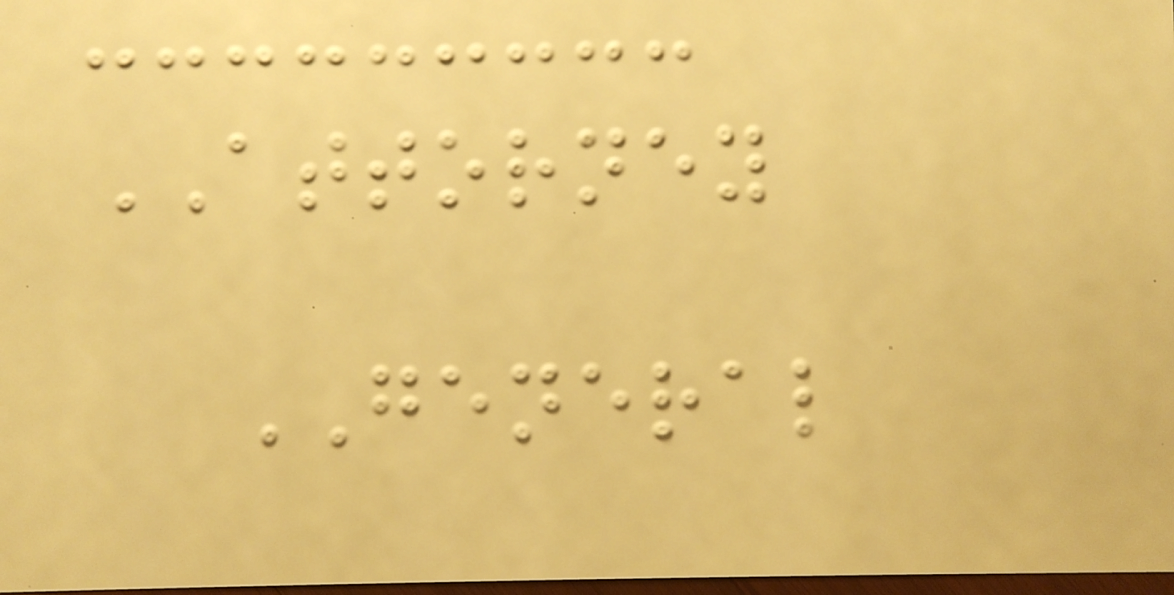ATTORNEY
GENERAL
